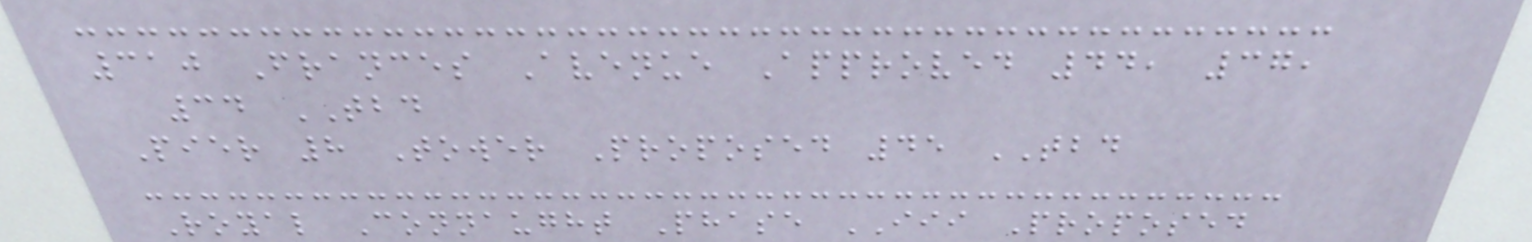310 Frances Avenue Approved 44, 37,
34 TBD
Pier 8 Tower Proposed 45 TBD
Royal Connaught Phase III Proposed
